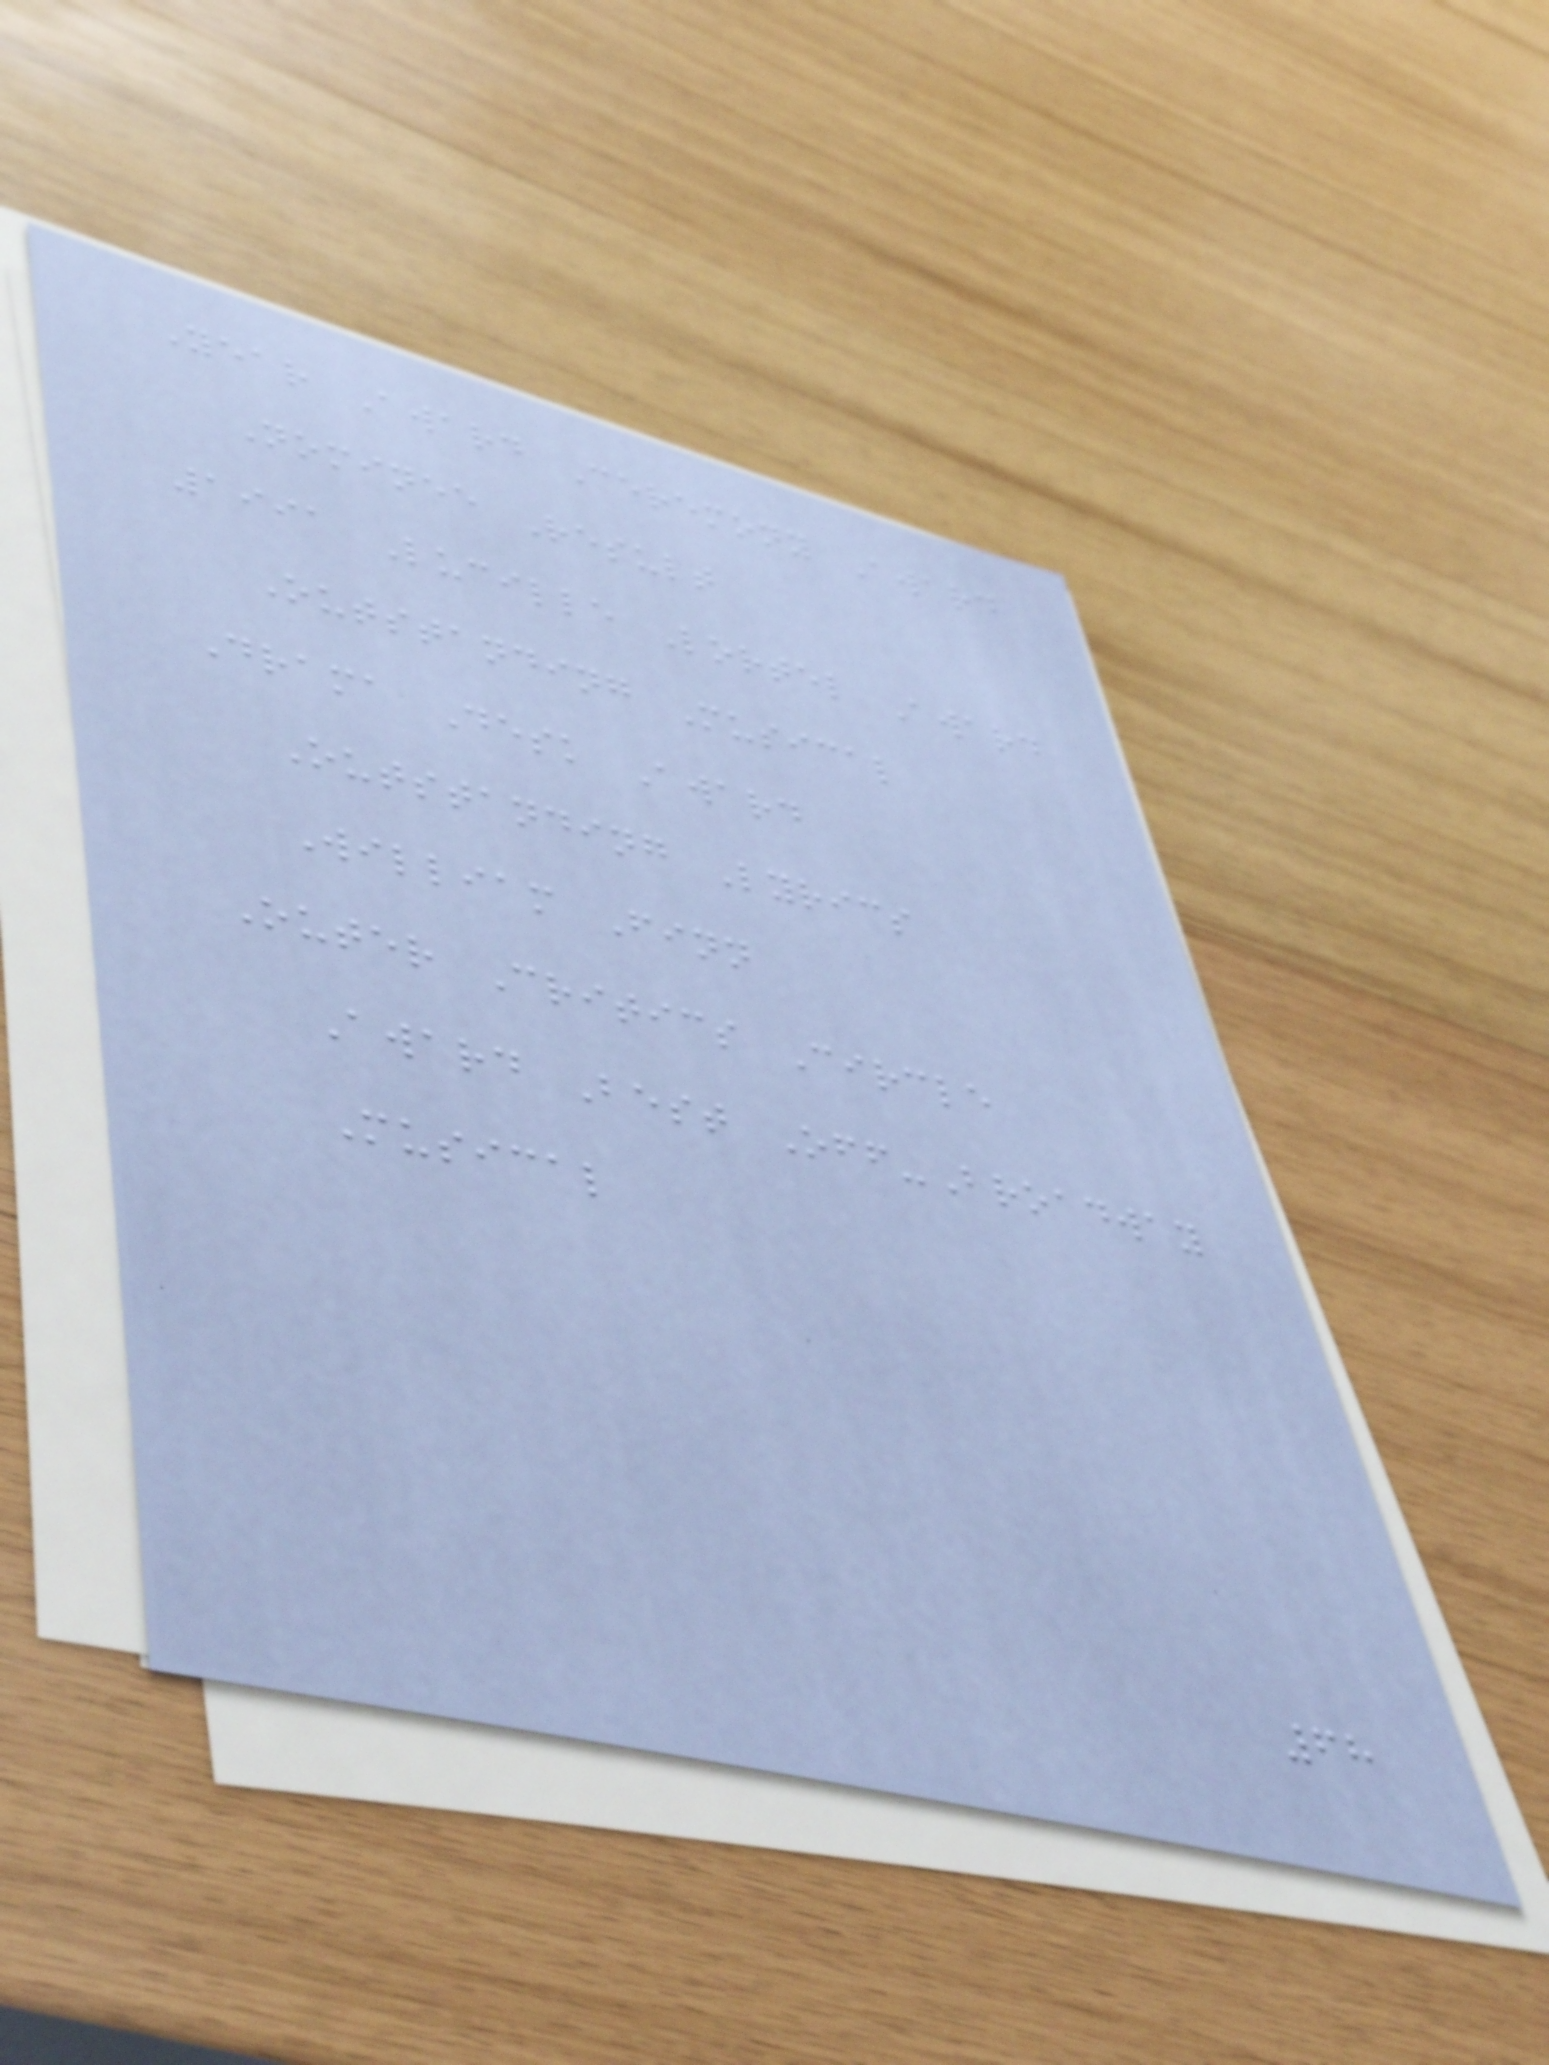Year Award Ceremony Award
Nominee Result
1991 Lucille Lortel Award
Outstanding Musical
Drama Desk Award
Outstanding Lyrics
William Finn
Outer Critics Circle
Award Best Off-Broadway
Musical
68
